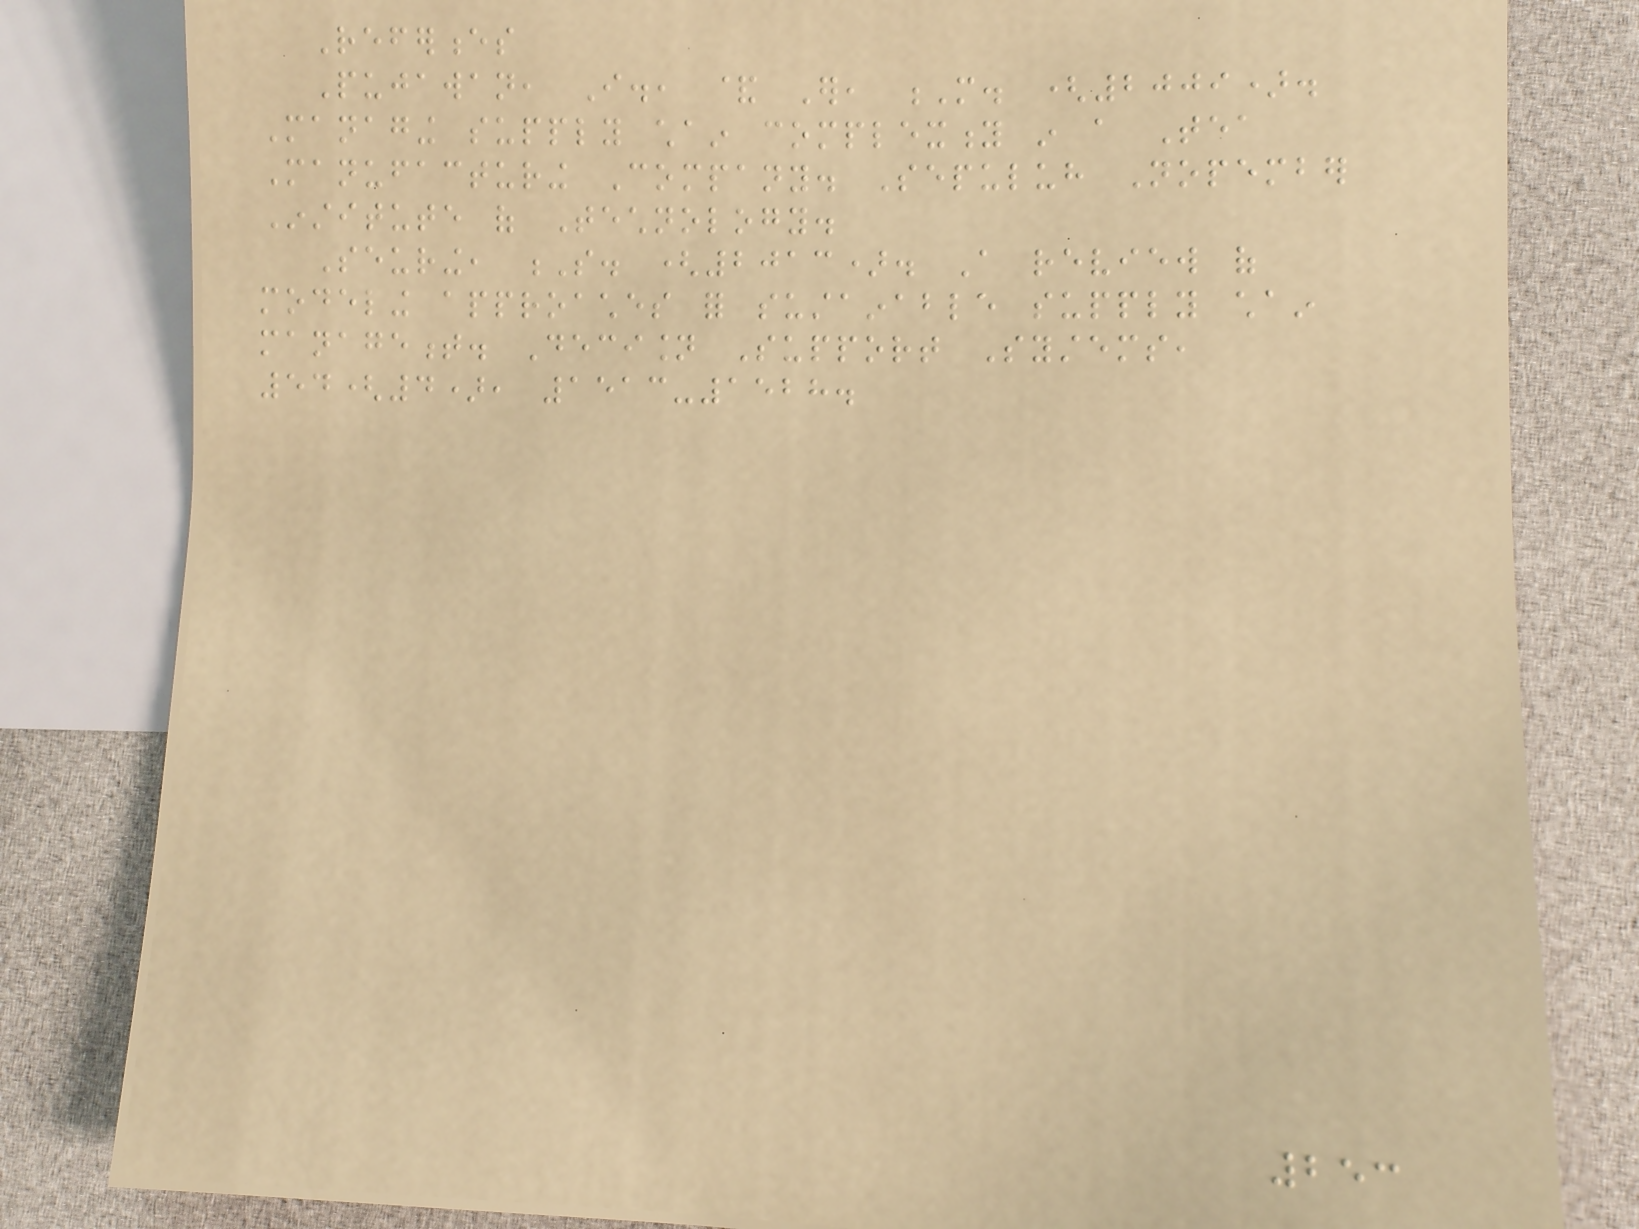References
Pujawan, I., & Er, M. (2009).
Managing supply chain complexity in a Tea
Manufacturing Company. Sepuluh Nopember
Institute of Technology.
Seuring, S. (2013). A review of
modeling approaches for sustainable supply chain
management. Decision Support Systems,
54(4), 1513-1528.
253
